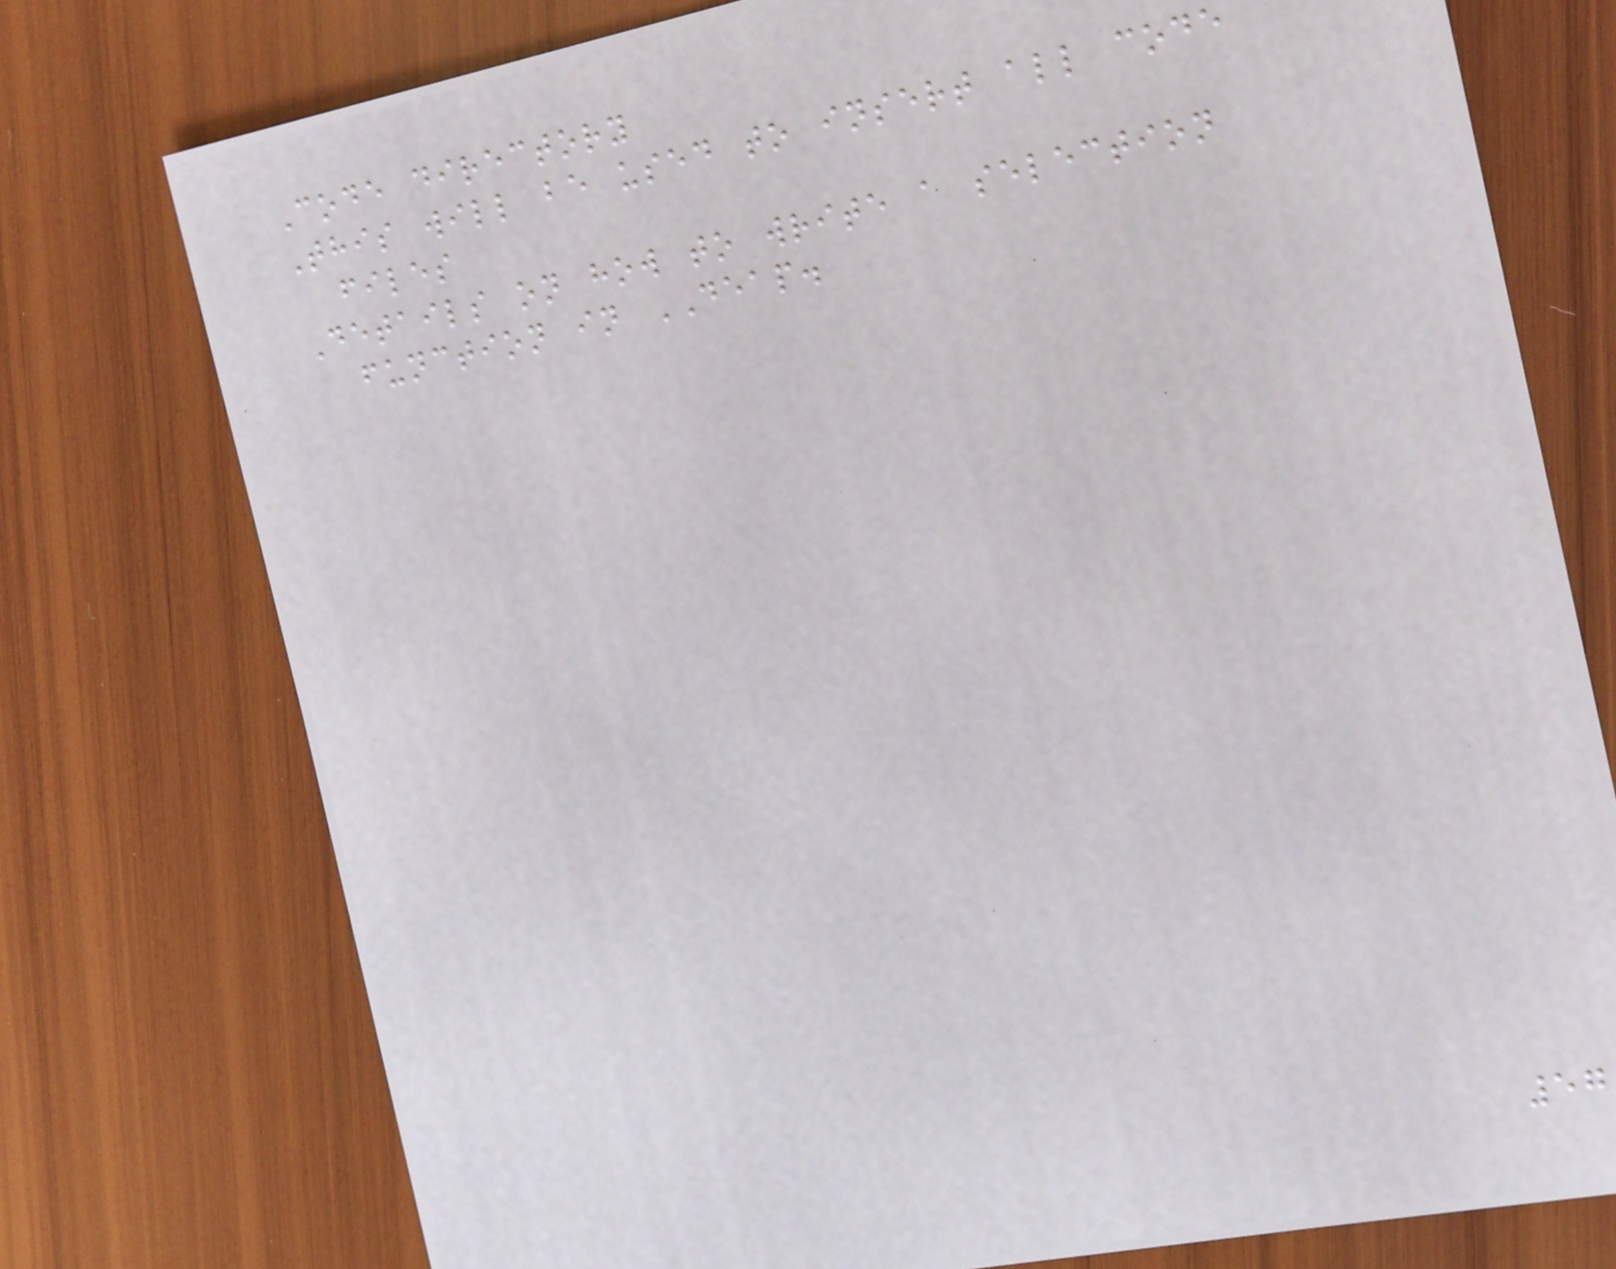Code directory
This will be used to insert all code
files
Details on how to write a selection
function in DEAP.
57
